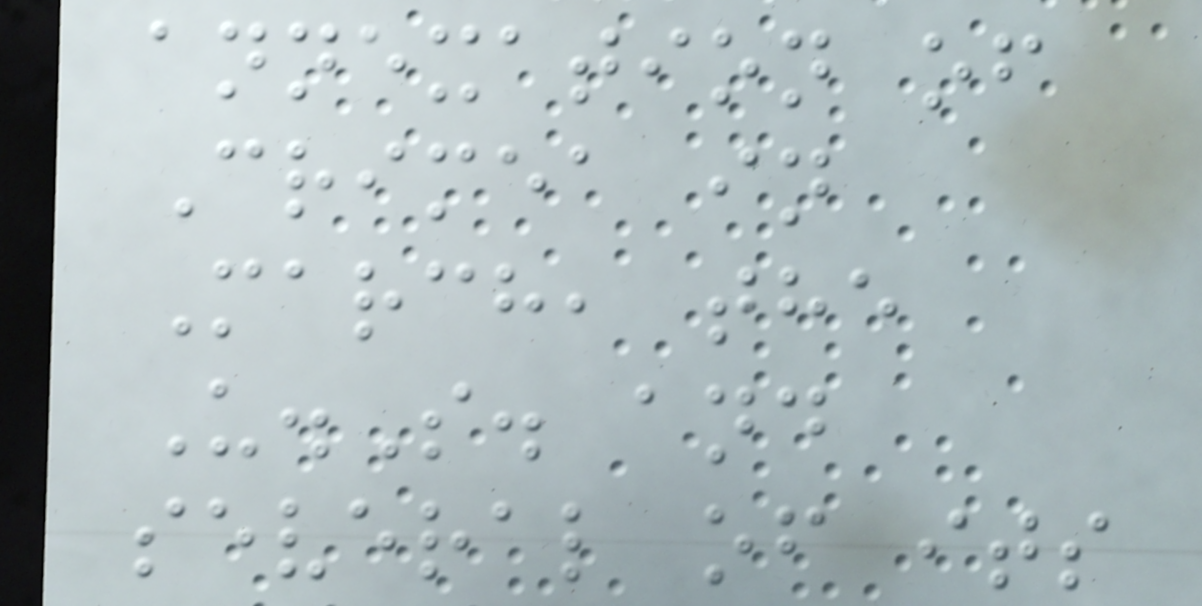annexation of
Crimea in
March, the
U.S. and
several of its
